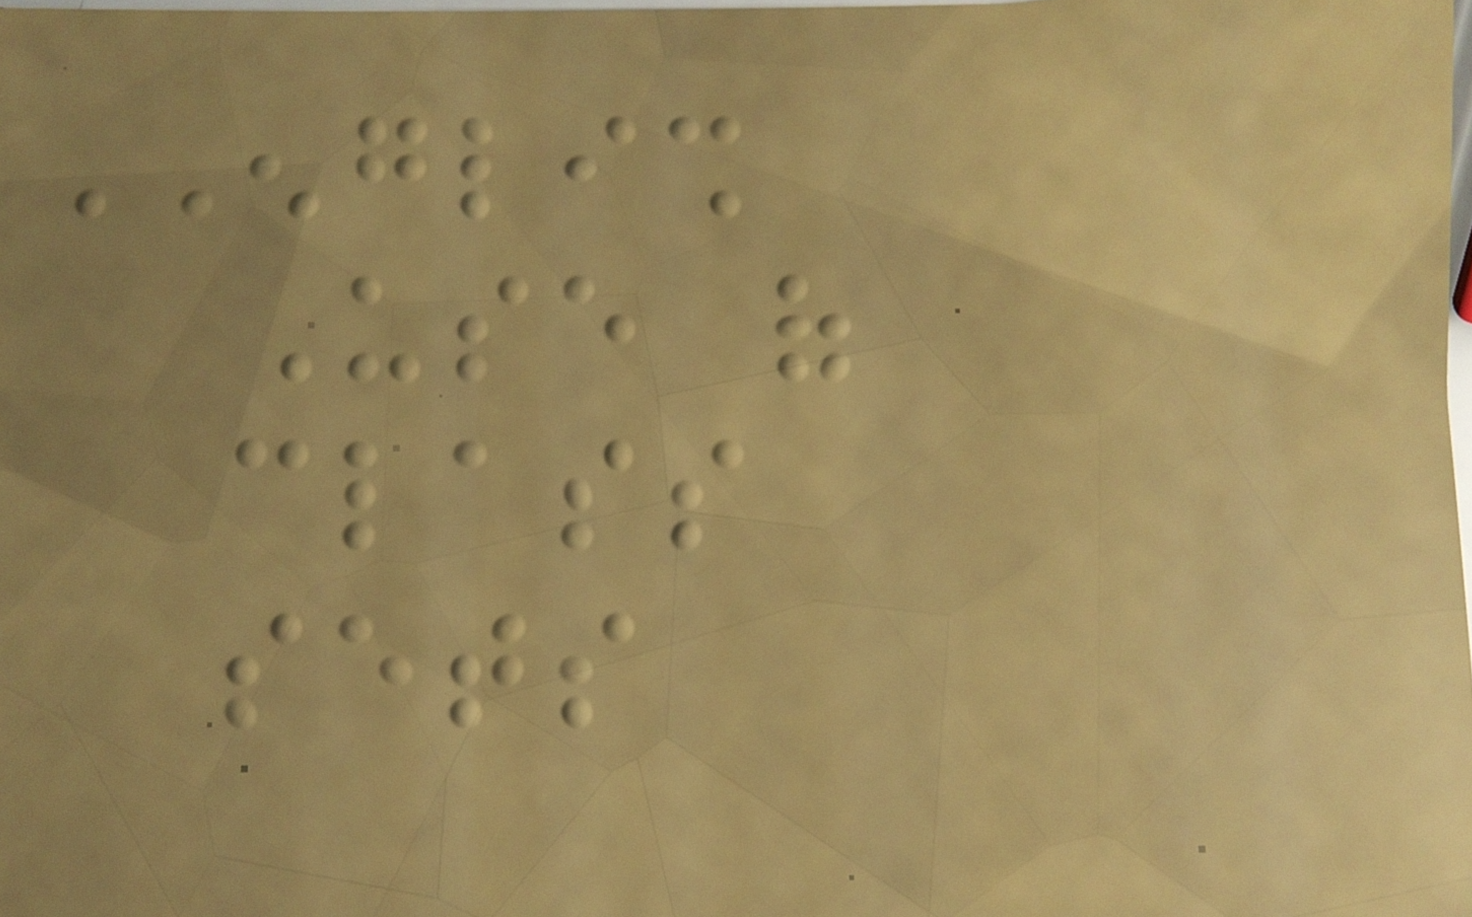ENGLISH
Use of
class
sets
